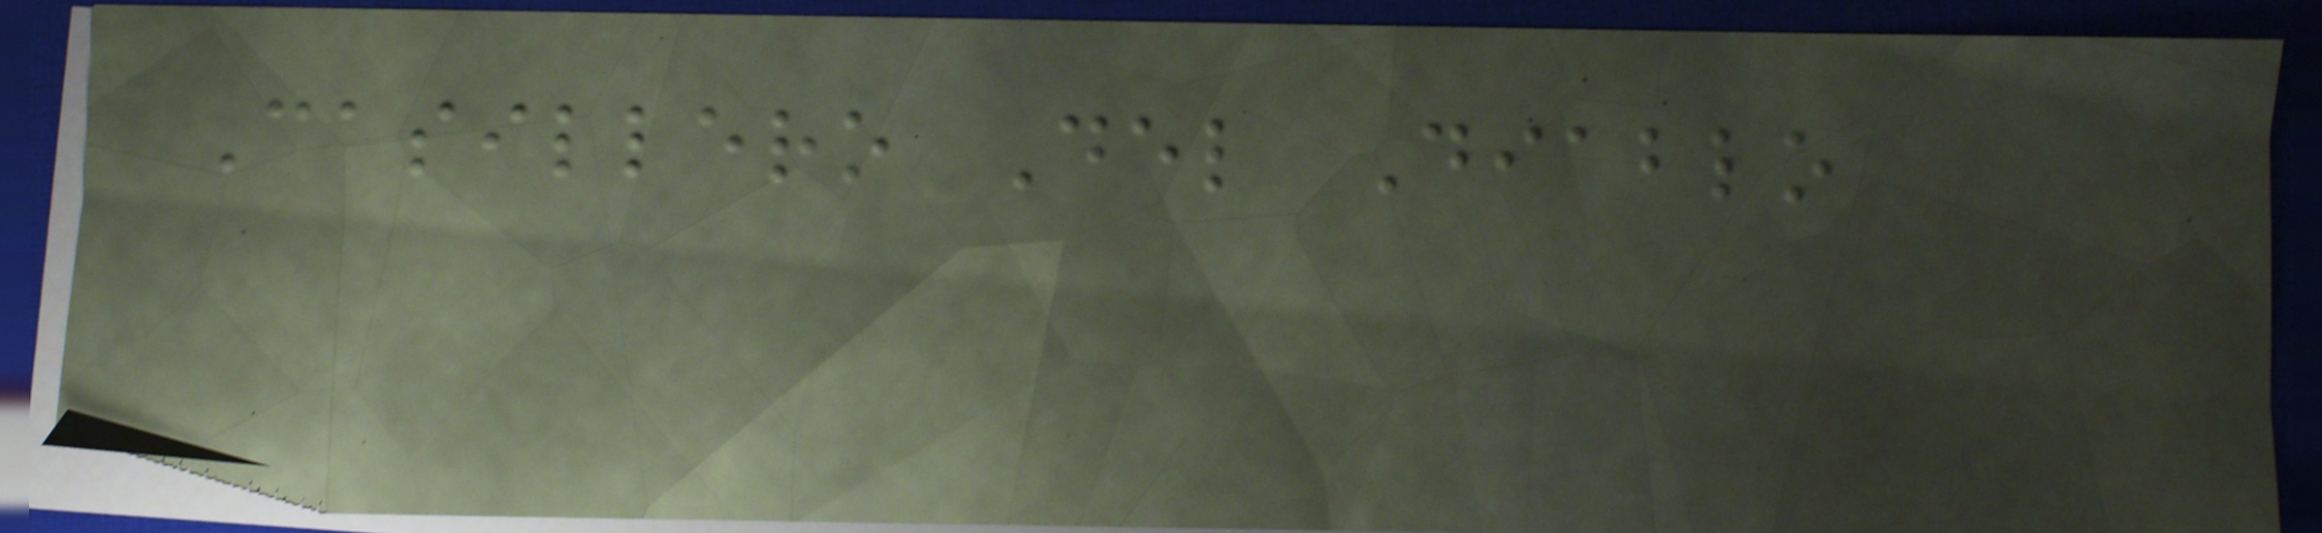Casillero Del Diablo
